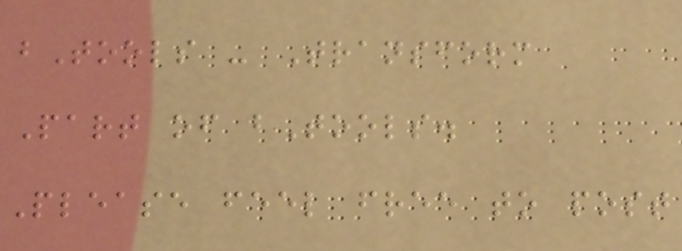bTools - Transform
Part of bTools.
Please feel free to post
